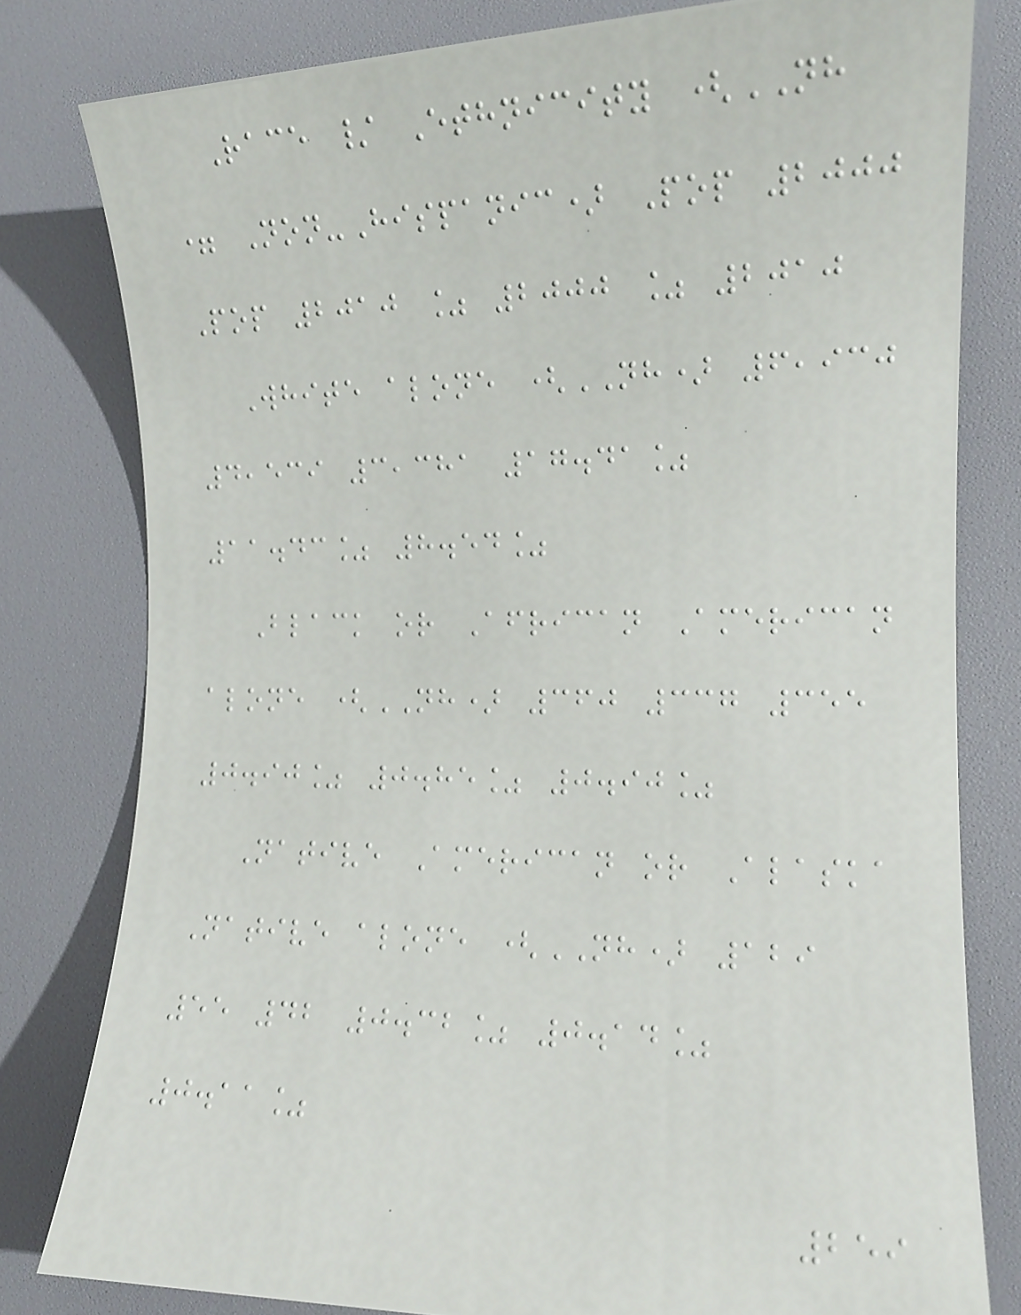Race / Ethnicity (NH
= Non-Hispanic) Pop 2000
Pop 2010 % 2000 % 2010
White alone (NH) 6,930
4,539 3,381 17.41%
11.43% 8.54%
Black or African American
alone (NH) 360 337 355
0.90% 0.85% 0.90%
Native American or Alaska
Native alone (NH) 129
55 42 0.32% 0.14%
0.11%
259
